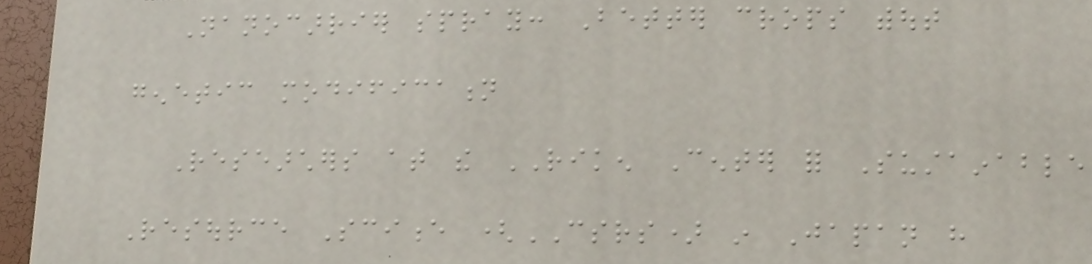Nanocarrier spray: Better crops without
genetic modification
Researchers at the RIKEN Center for Sustainable
Resource Science (CSRS) in Japan have
